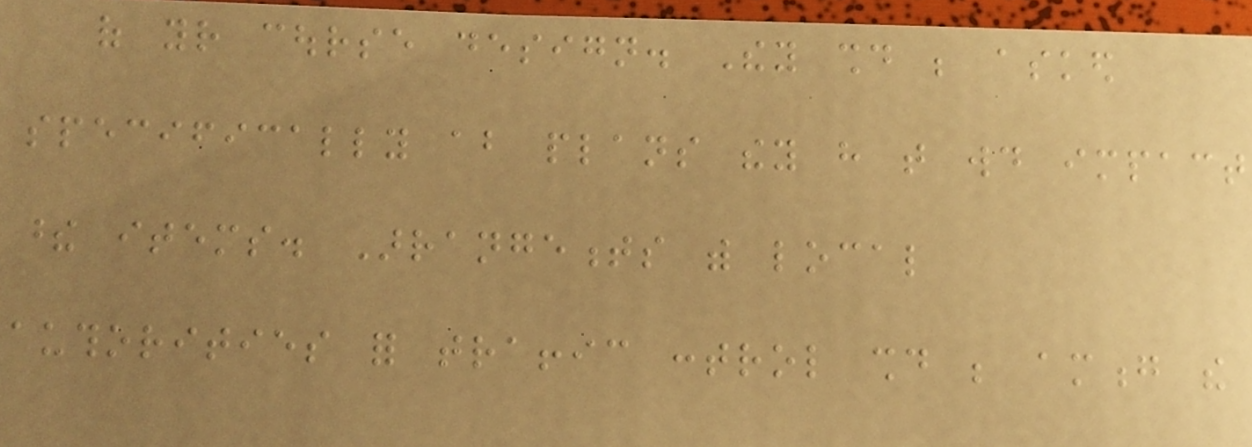of your course design. They should be asked
specifically about plans they have that would impact
these items. Arrangements with local
authorities for traffic control should be among the
